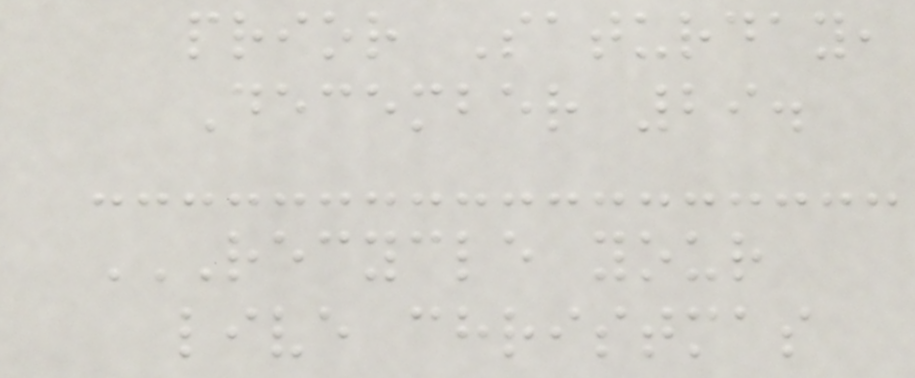prior Saturday,
December 29.
RECYCLE YOUR
LIVE CHRISTMAS
